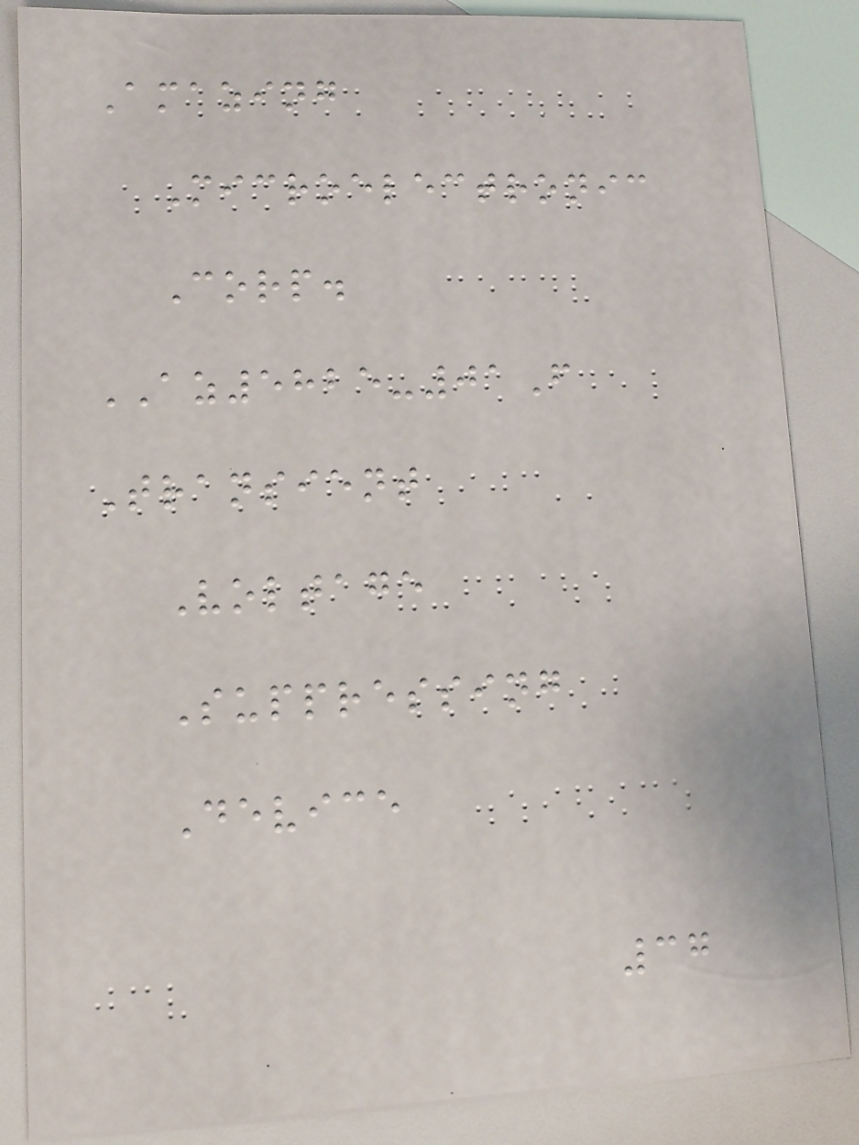Amazing
Microelectronic
Corp.
AZ5825-01F
Transient
Voltage
Suppressing
Device
37
